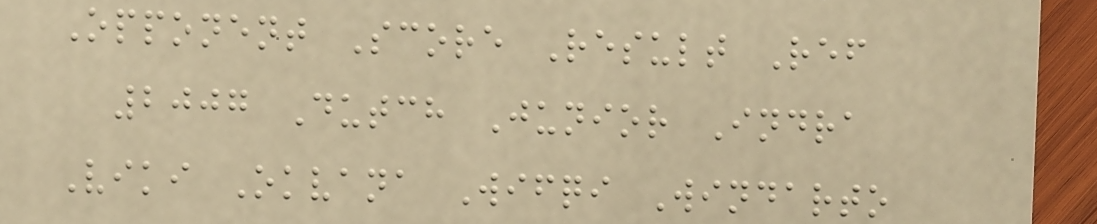Opponent Score Result Ref
2007 Dutch Junior Indra
Viki Okvana Wifqi Windarto
